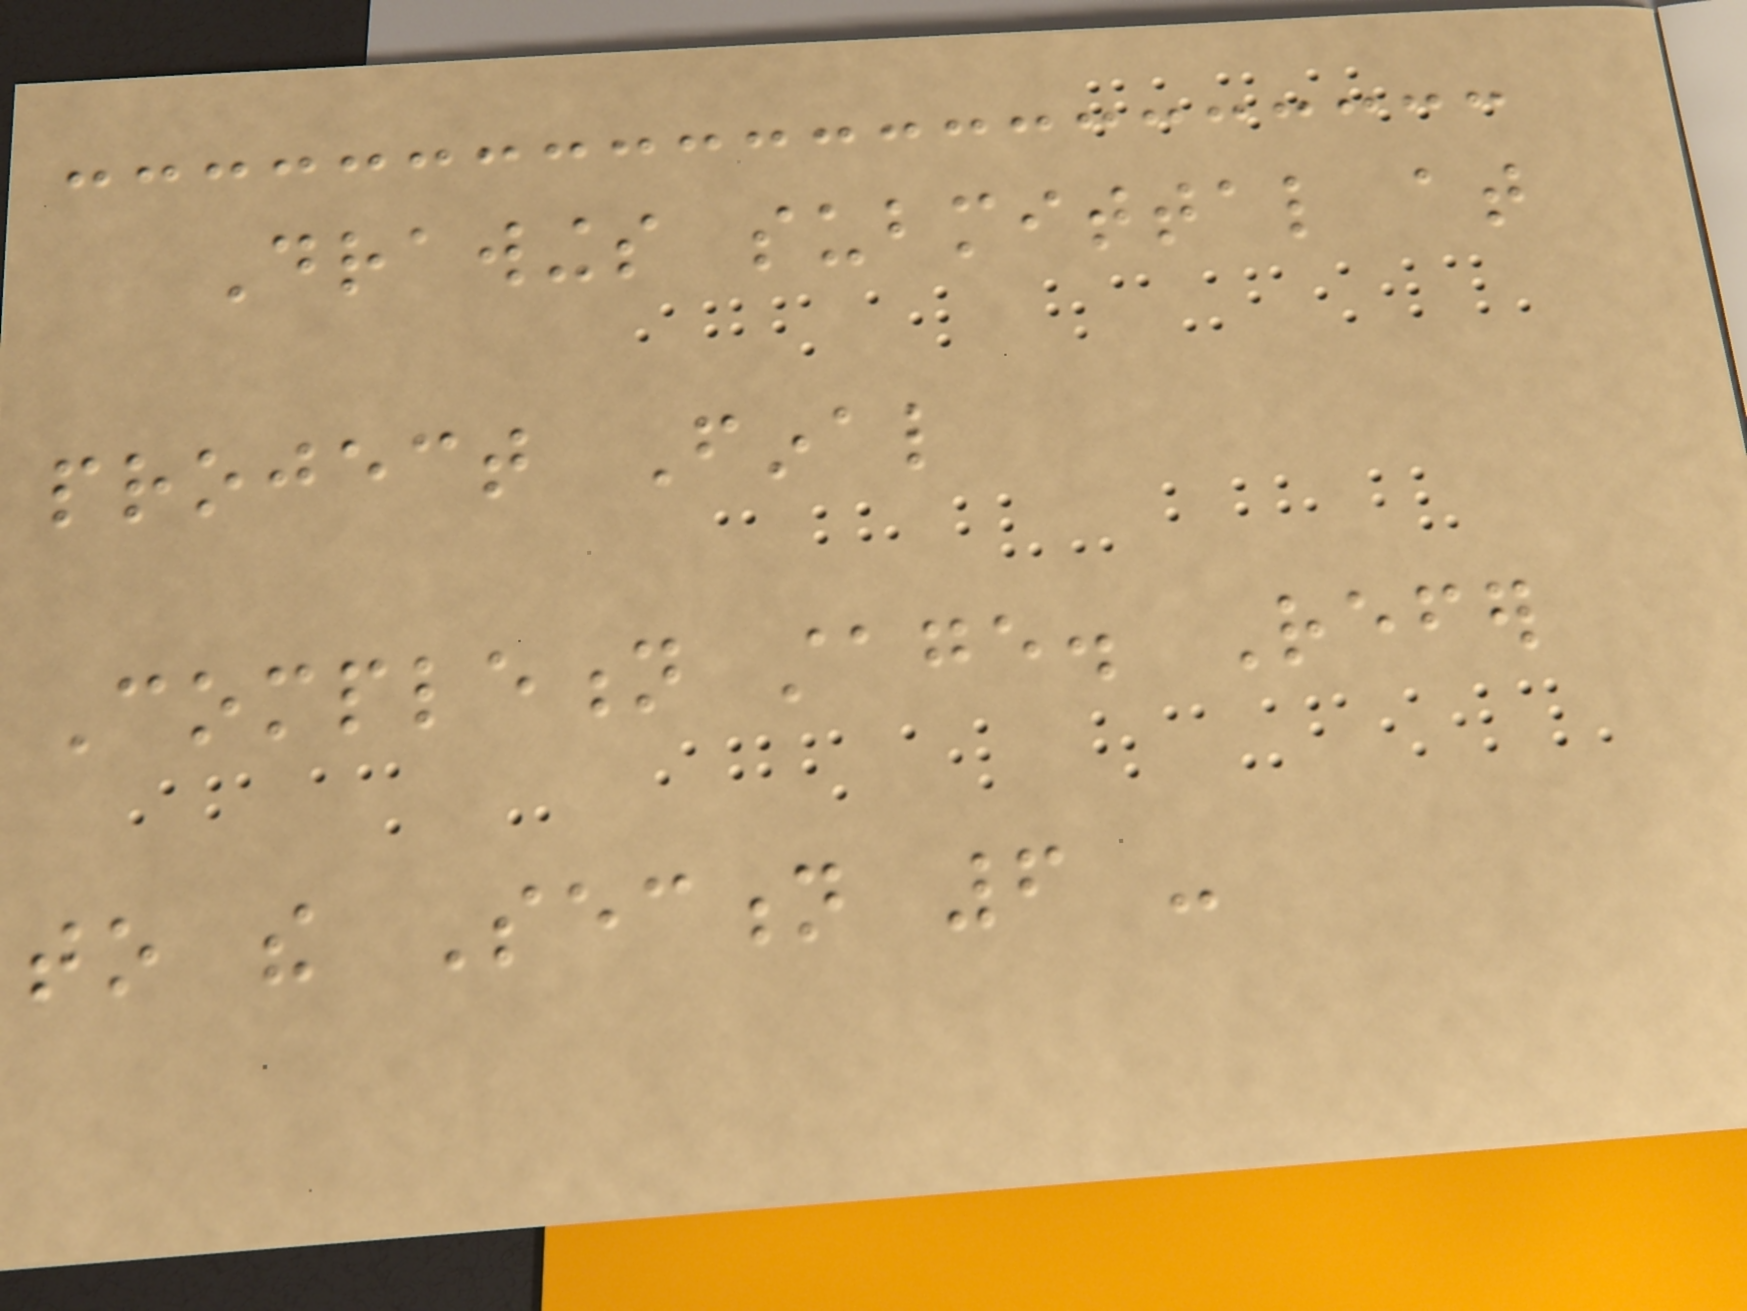Drawings submittal at
project Final
Completion stage. Refer
to the Section 6 -
